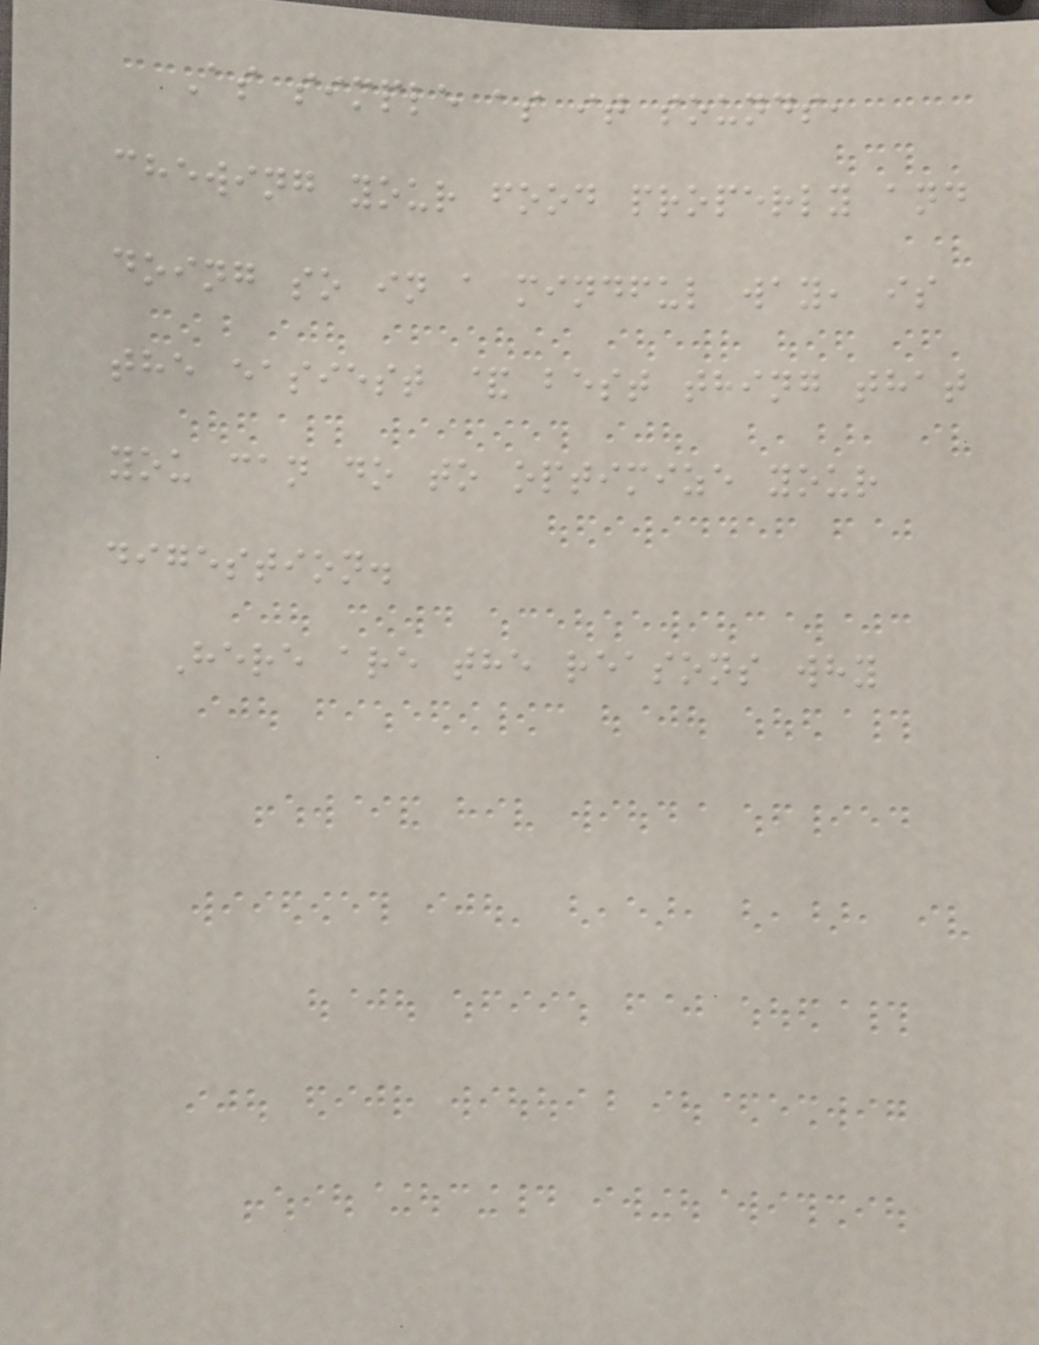As simple as it sounds,
chewing your food properly and
doing so in a mindful way, is
the easiest & best thing that
you can do to optimize your
digestion.
Here are the reasons why
